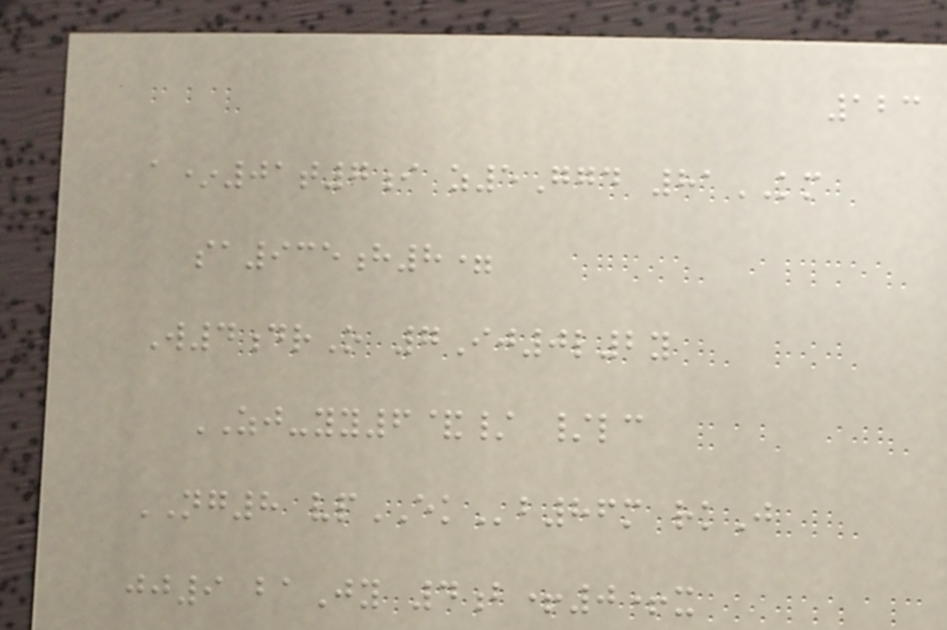123
a*01t7i z5Ggd 81KM
sa935h8=
W4drO 7Ij0l2y
ZJ-yy6&/ /lc
NG8 vpEKb86m rkJ
jj9 baJy 4b+0+x
